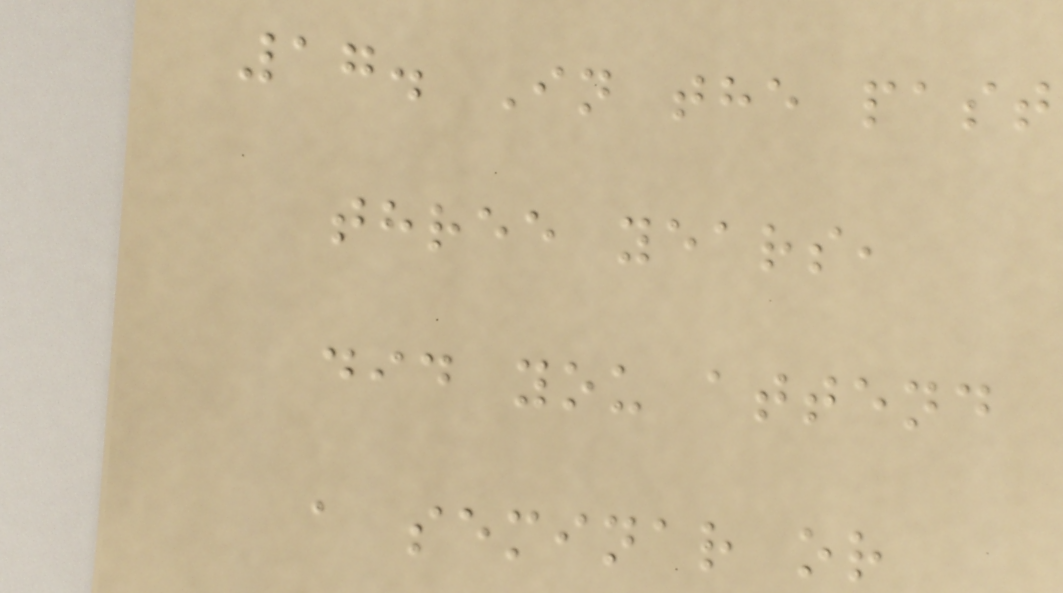17. In the past
three years,
did you attend
a seminar or
